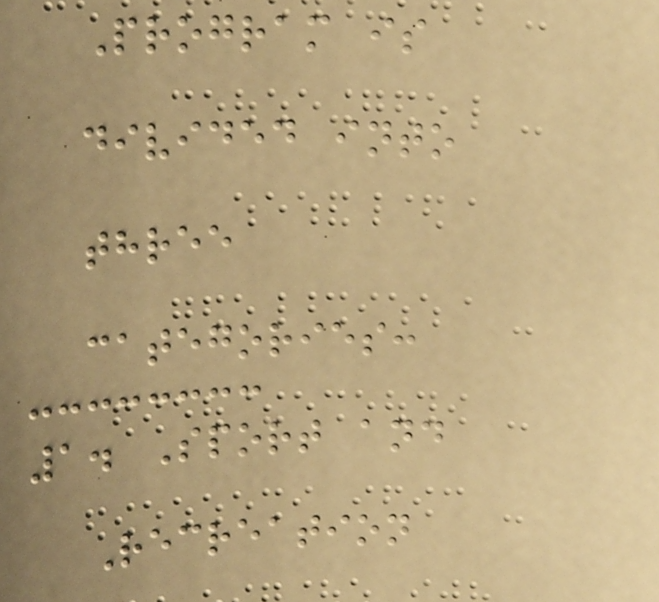Program is
divided into
three
categories:
1. Sport and
Recreation
